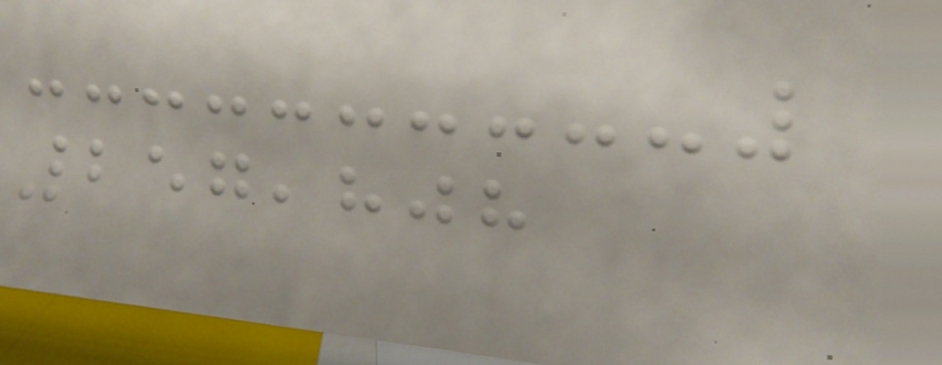257,808
